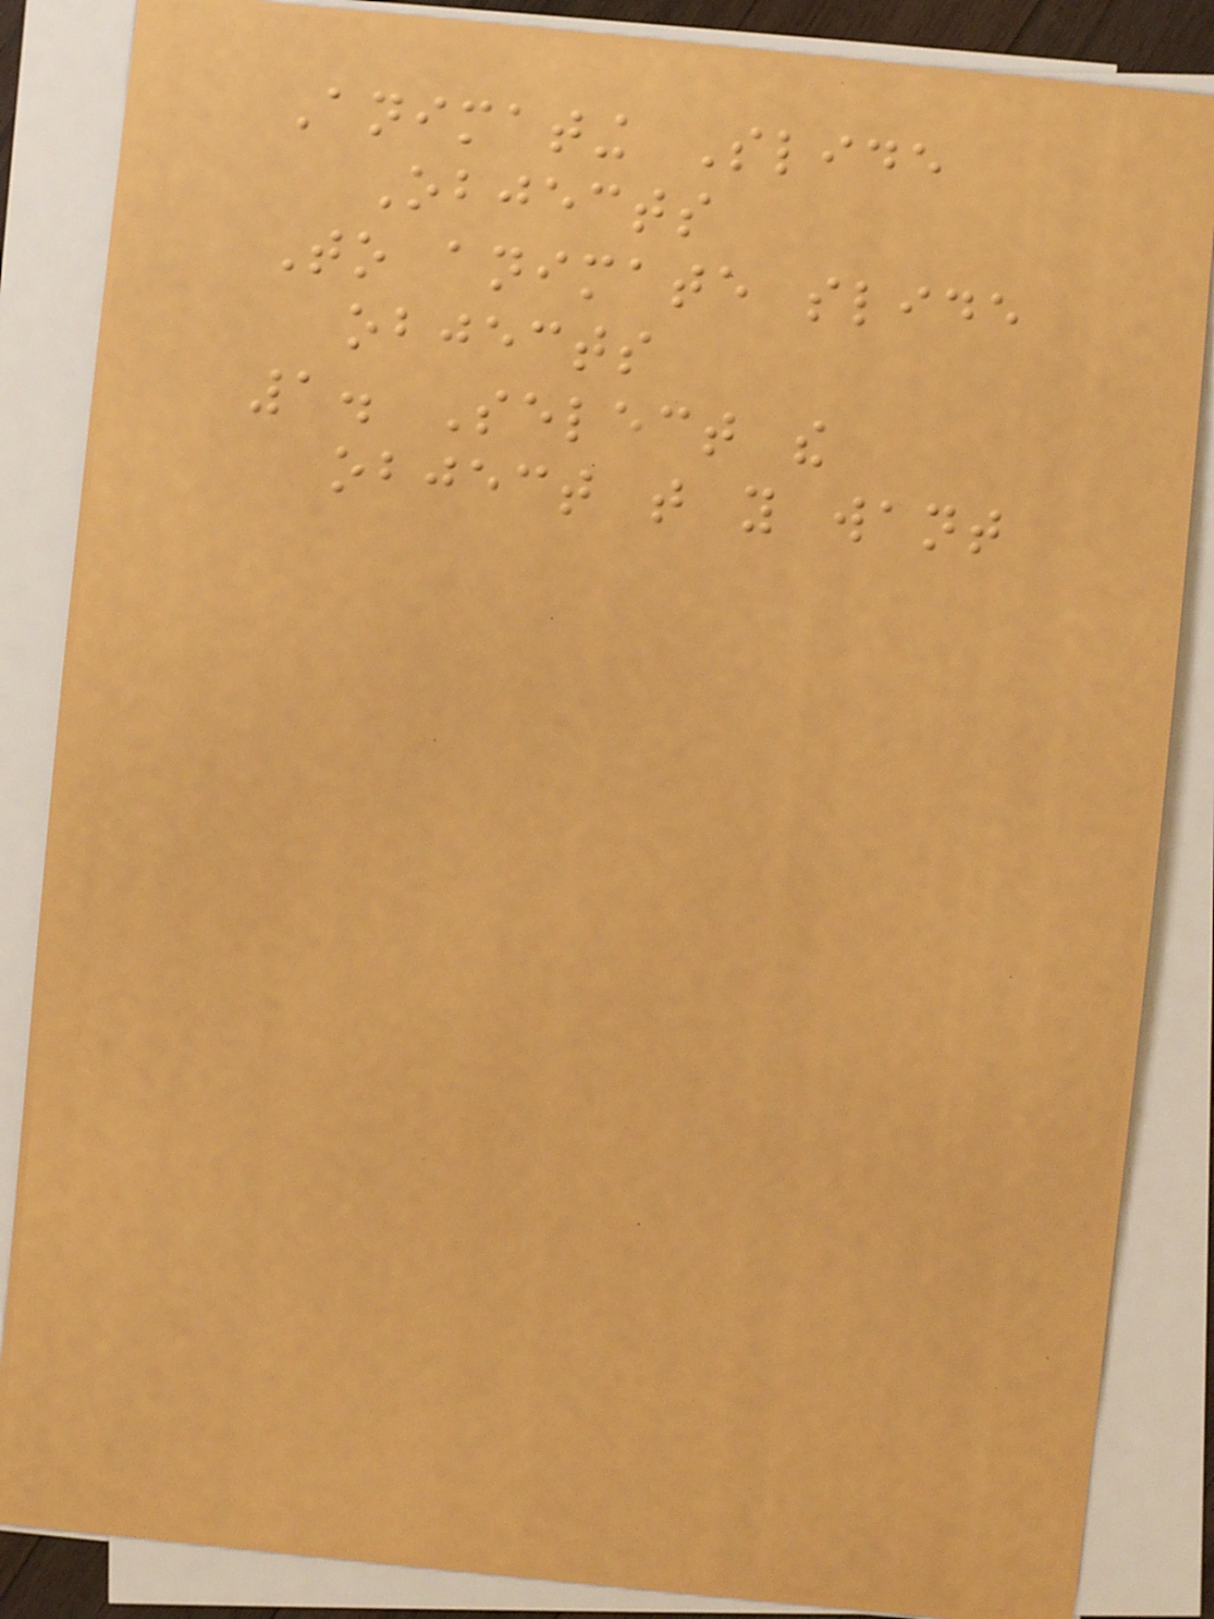Animating Slide
Objects
To animate slide
objects
1. Select the
object that you want
